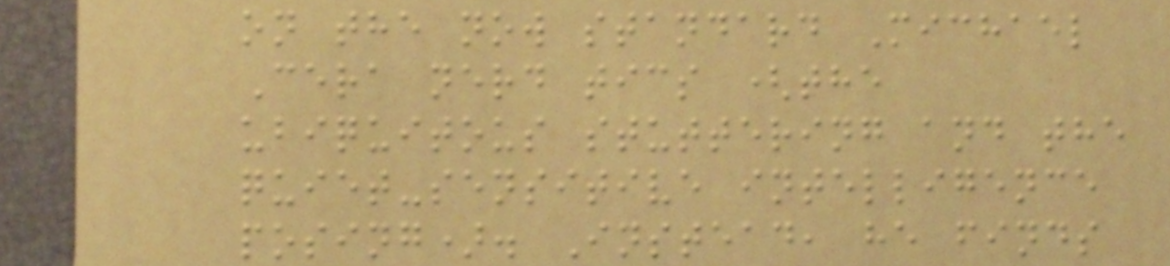on the now standard Michael
Cera nerd tics (the
ubiquitous stuttering and the
quiet-sensitive intelligence
posing). Instead, he finds
